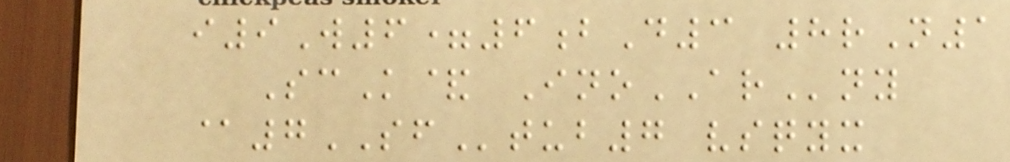i9W6=6bD3 8rN1
ScK& InoARny
@7SFtub7 vsqyx
